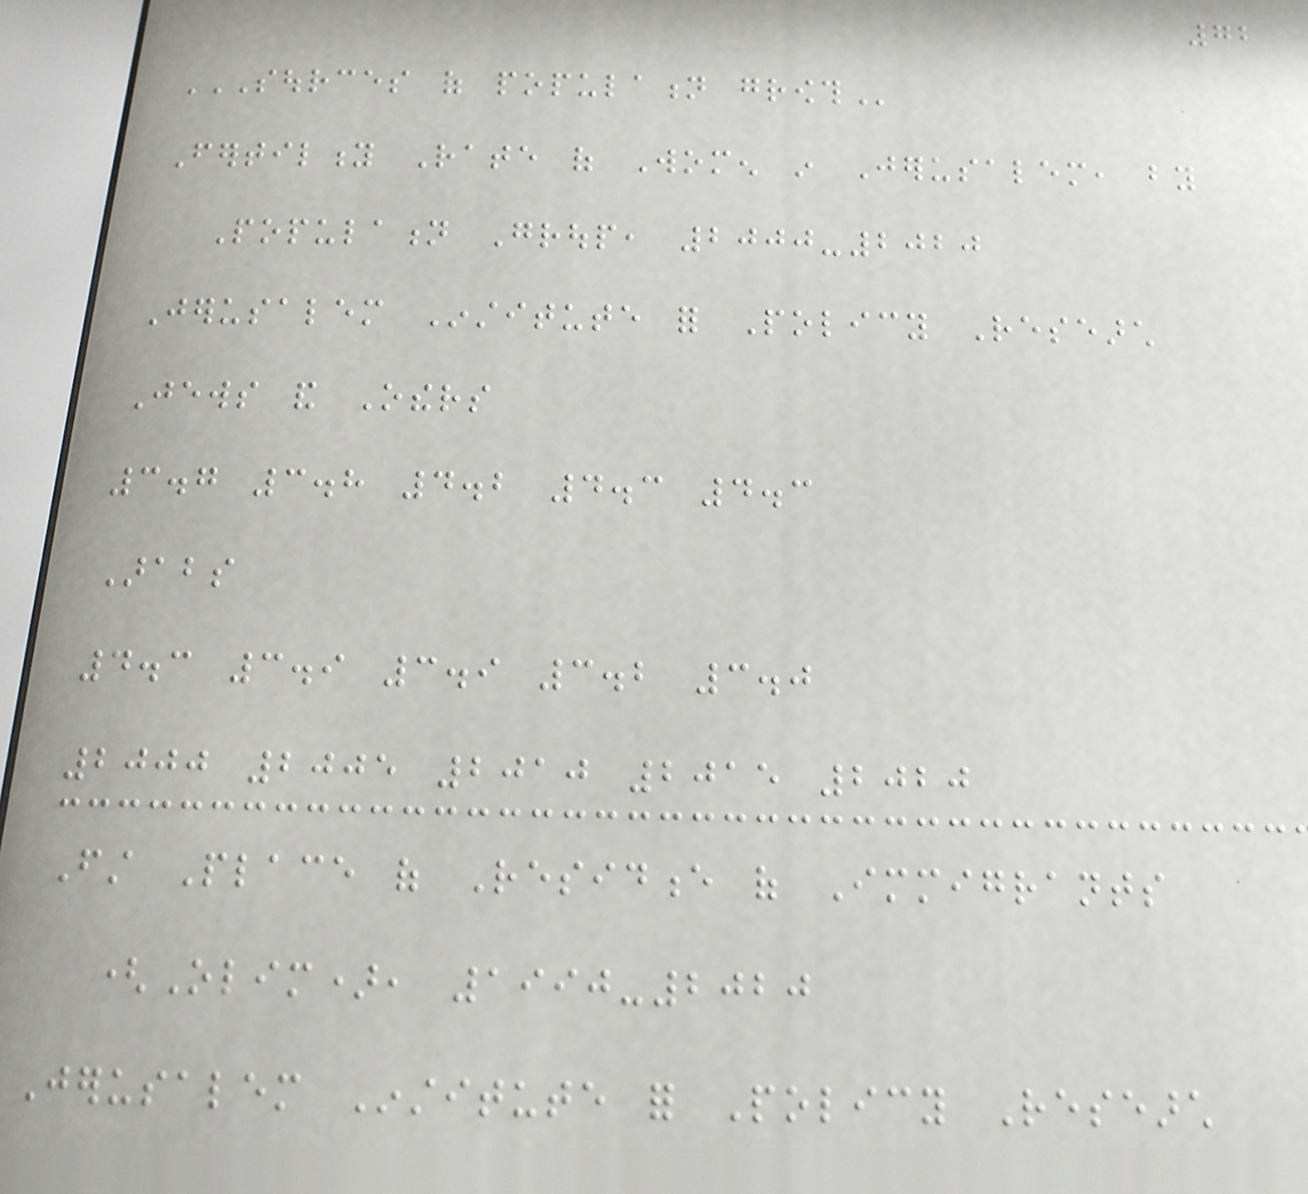72
SOURCES OF POPULATION GROWTH
Fertility Rate of Women in Jerusalem, by
Population Group, 2000-2020
Jerusalem Institute for Policy Research
Jews and Others
3.7 3.8 4.2 4.3 4.3
Arabs
4.3 3.9 3.9 3.2 3.0
2000 2005 2010 2015 2020
First Place of Residence of Immigrants
(Olim), 1990-2020
Jerusalem Institute for Policy Research
